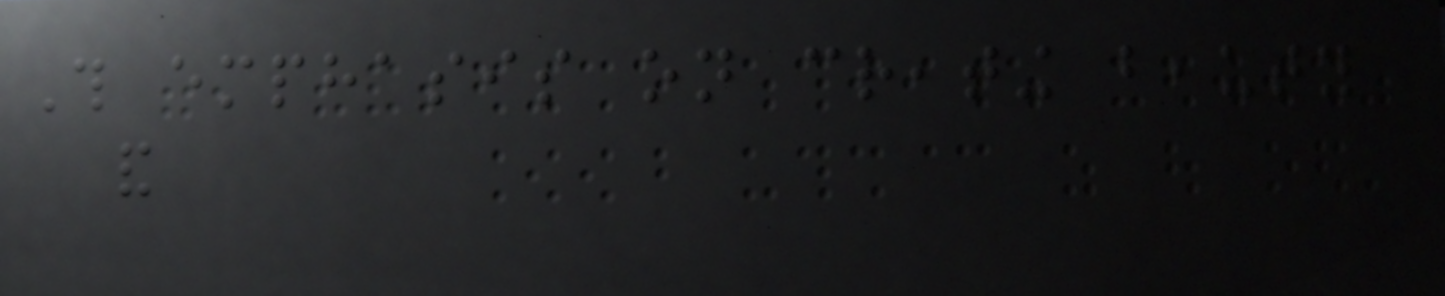This emphasis on creating beauty
and
